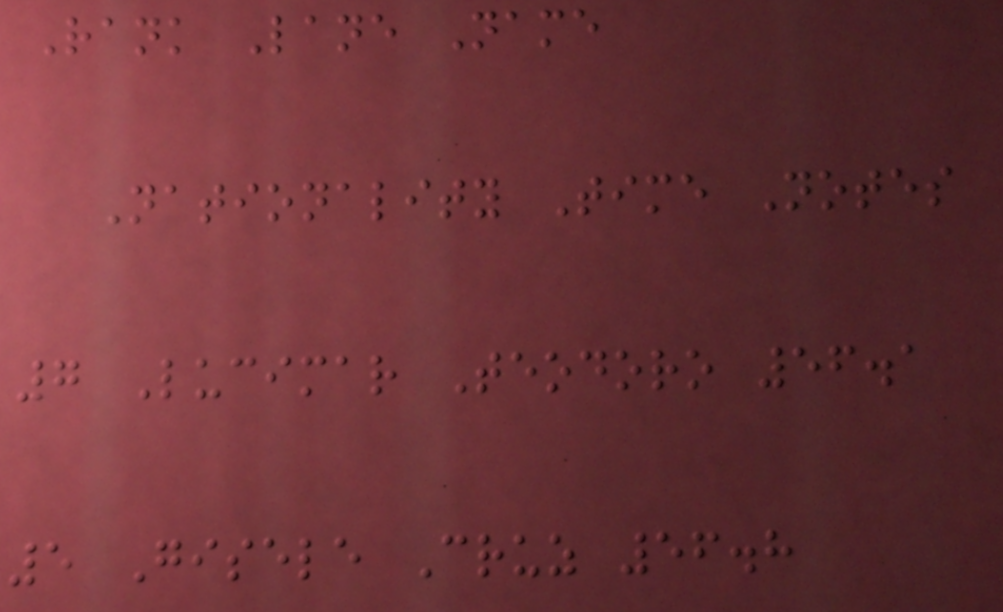Rank Lane Name
Nationality Time Notes
7 Lucimar Teodoro 56.1
5 Gisele Cruz 56.8
